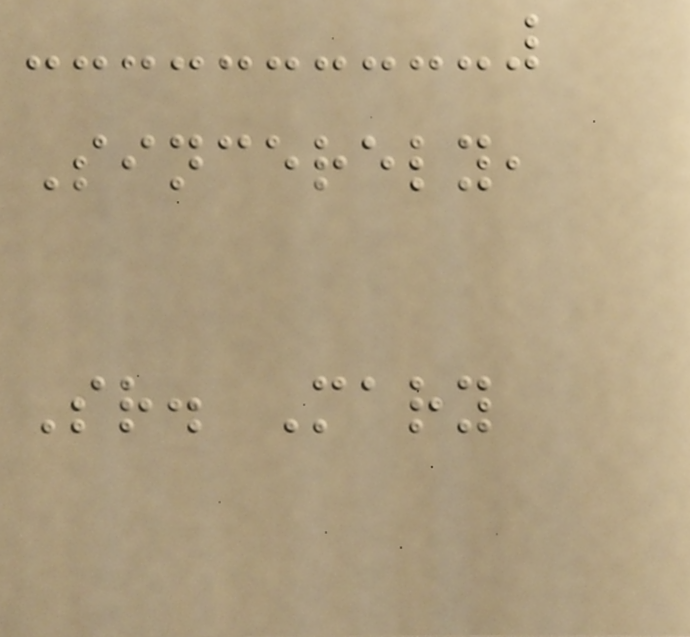Sincerely,
Sr. Mary
